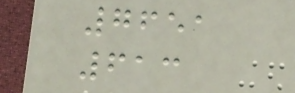7651
613
